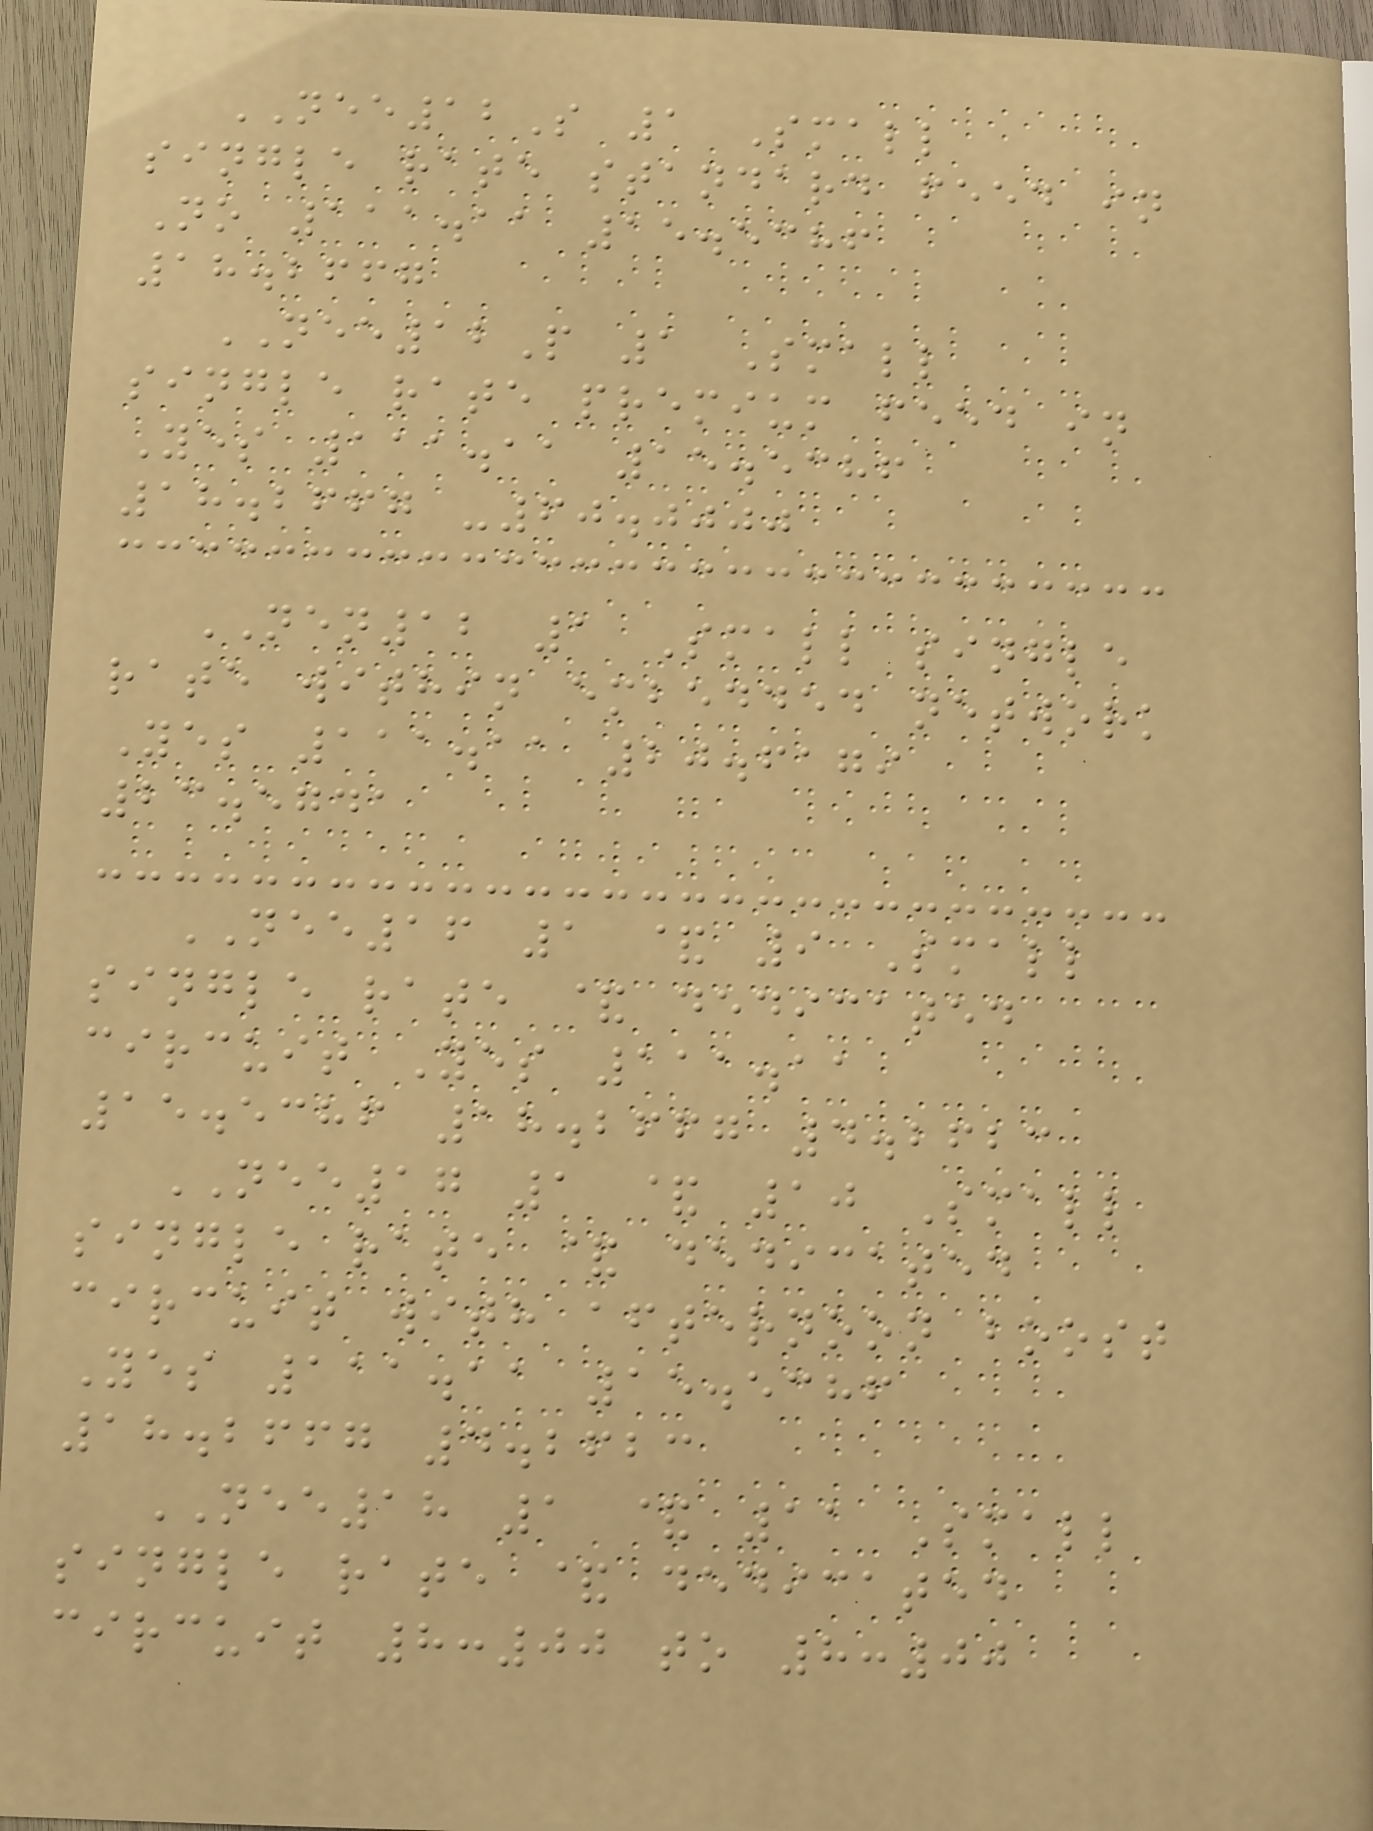NEE12S 1 Small
single rate standard feed in
No 111.11 15.5386
18.2667
NEE12P 1 Small
single rate premium feed in
Yes 111.11 15.5386
18.2667 -60.0000
NEN12 1 Small single
rate within embedded network
Yes 111.11 20.6179
23.5741
NEE16 1 & 9 Small
single rate & dedicated
circuit Yes 111.11
15.5386 18.2667 4.2623
NEE17 1 & 10 Small
single rate & dedicated
circuit with afternoon boost
Yes 111.11 15.5386
18.2667 4.2623
NEE18 1 & 11 Small
single rate & dedicated
circuit 8:00 to 8:00
